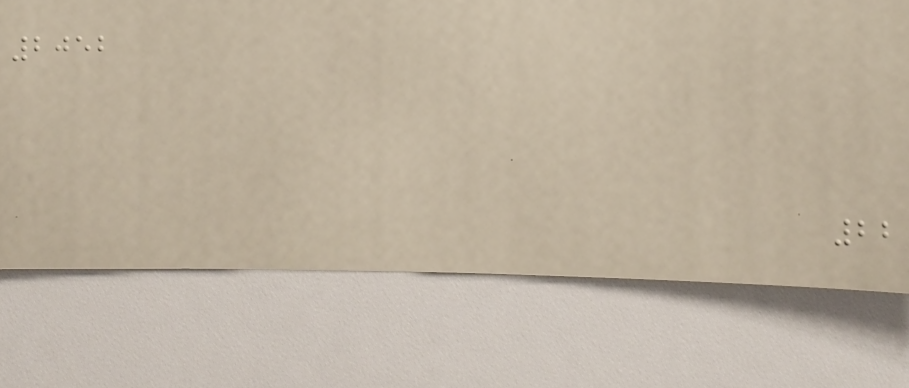2052
22
